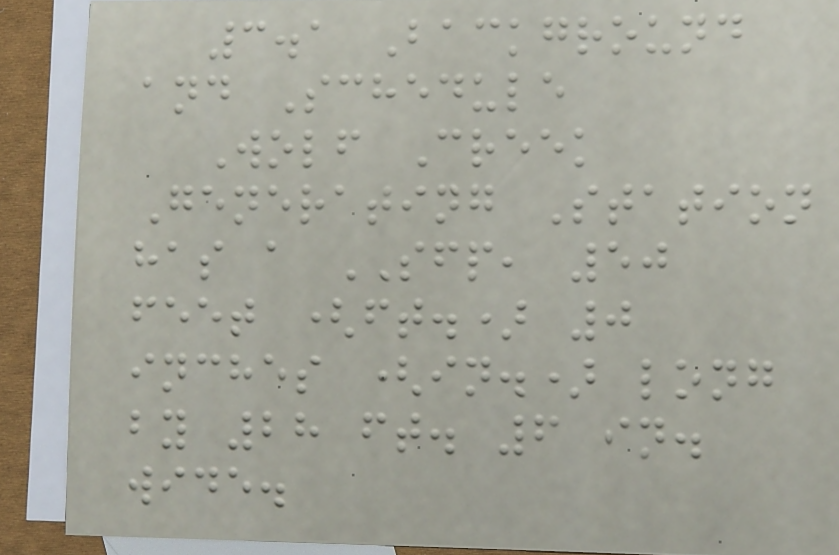3.1 Background
and Schedule
Wolf Creek
Generating Station
has a SFP, 50
feet (ft.) 0
inches (in.) long
by 28 ft. 6 in.
wide.
